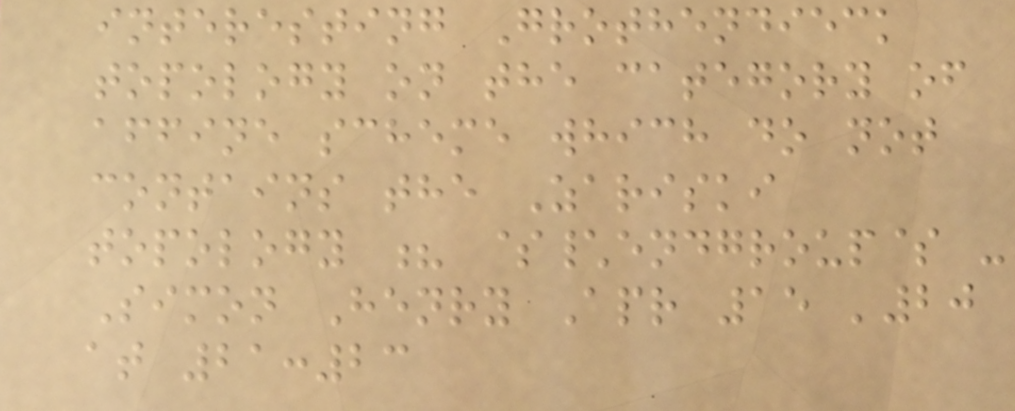interesting Grothendieck
topology on the category of
affine scheme which do not
contains the Zariski
topology ? $\endgroup$ -
Simon Henry Apr 15 '20
at 21:23
